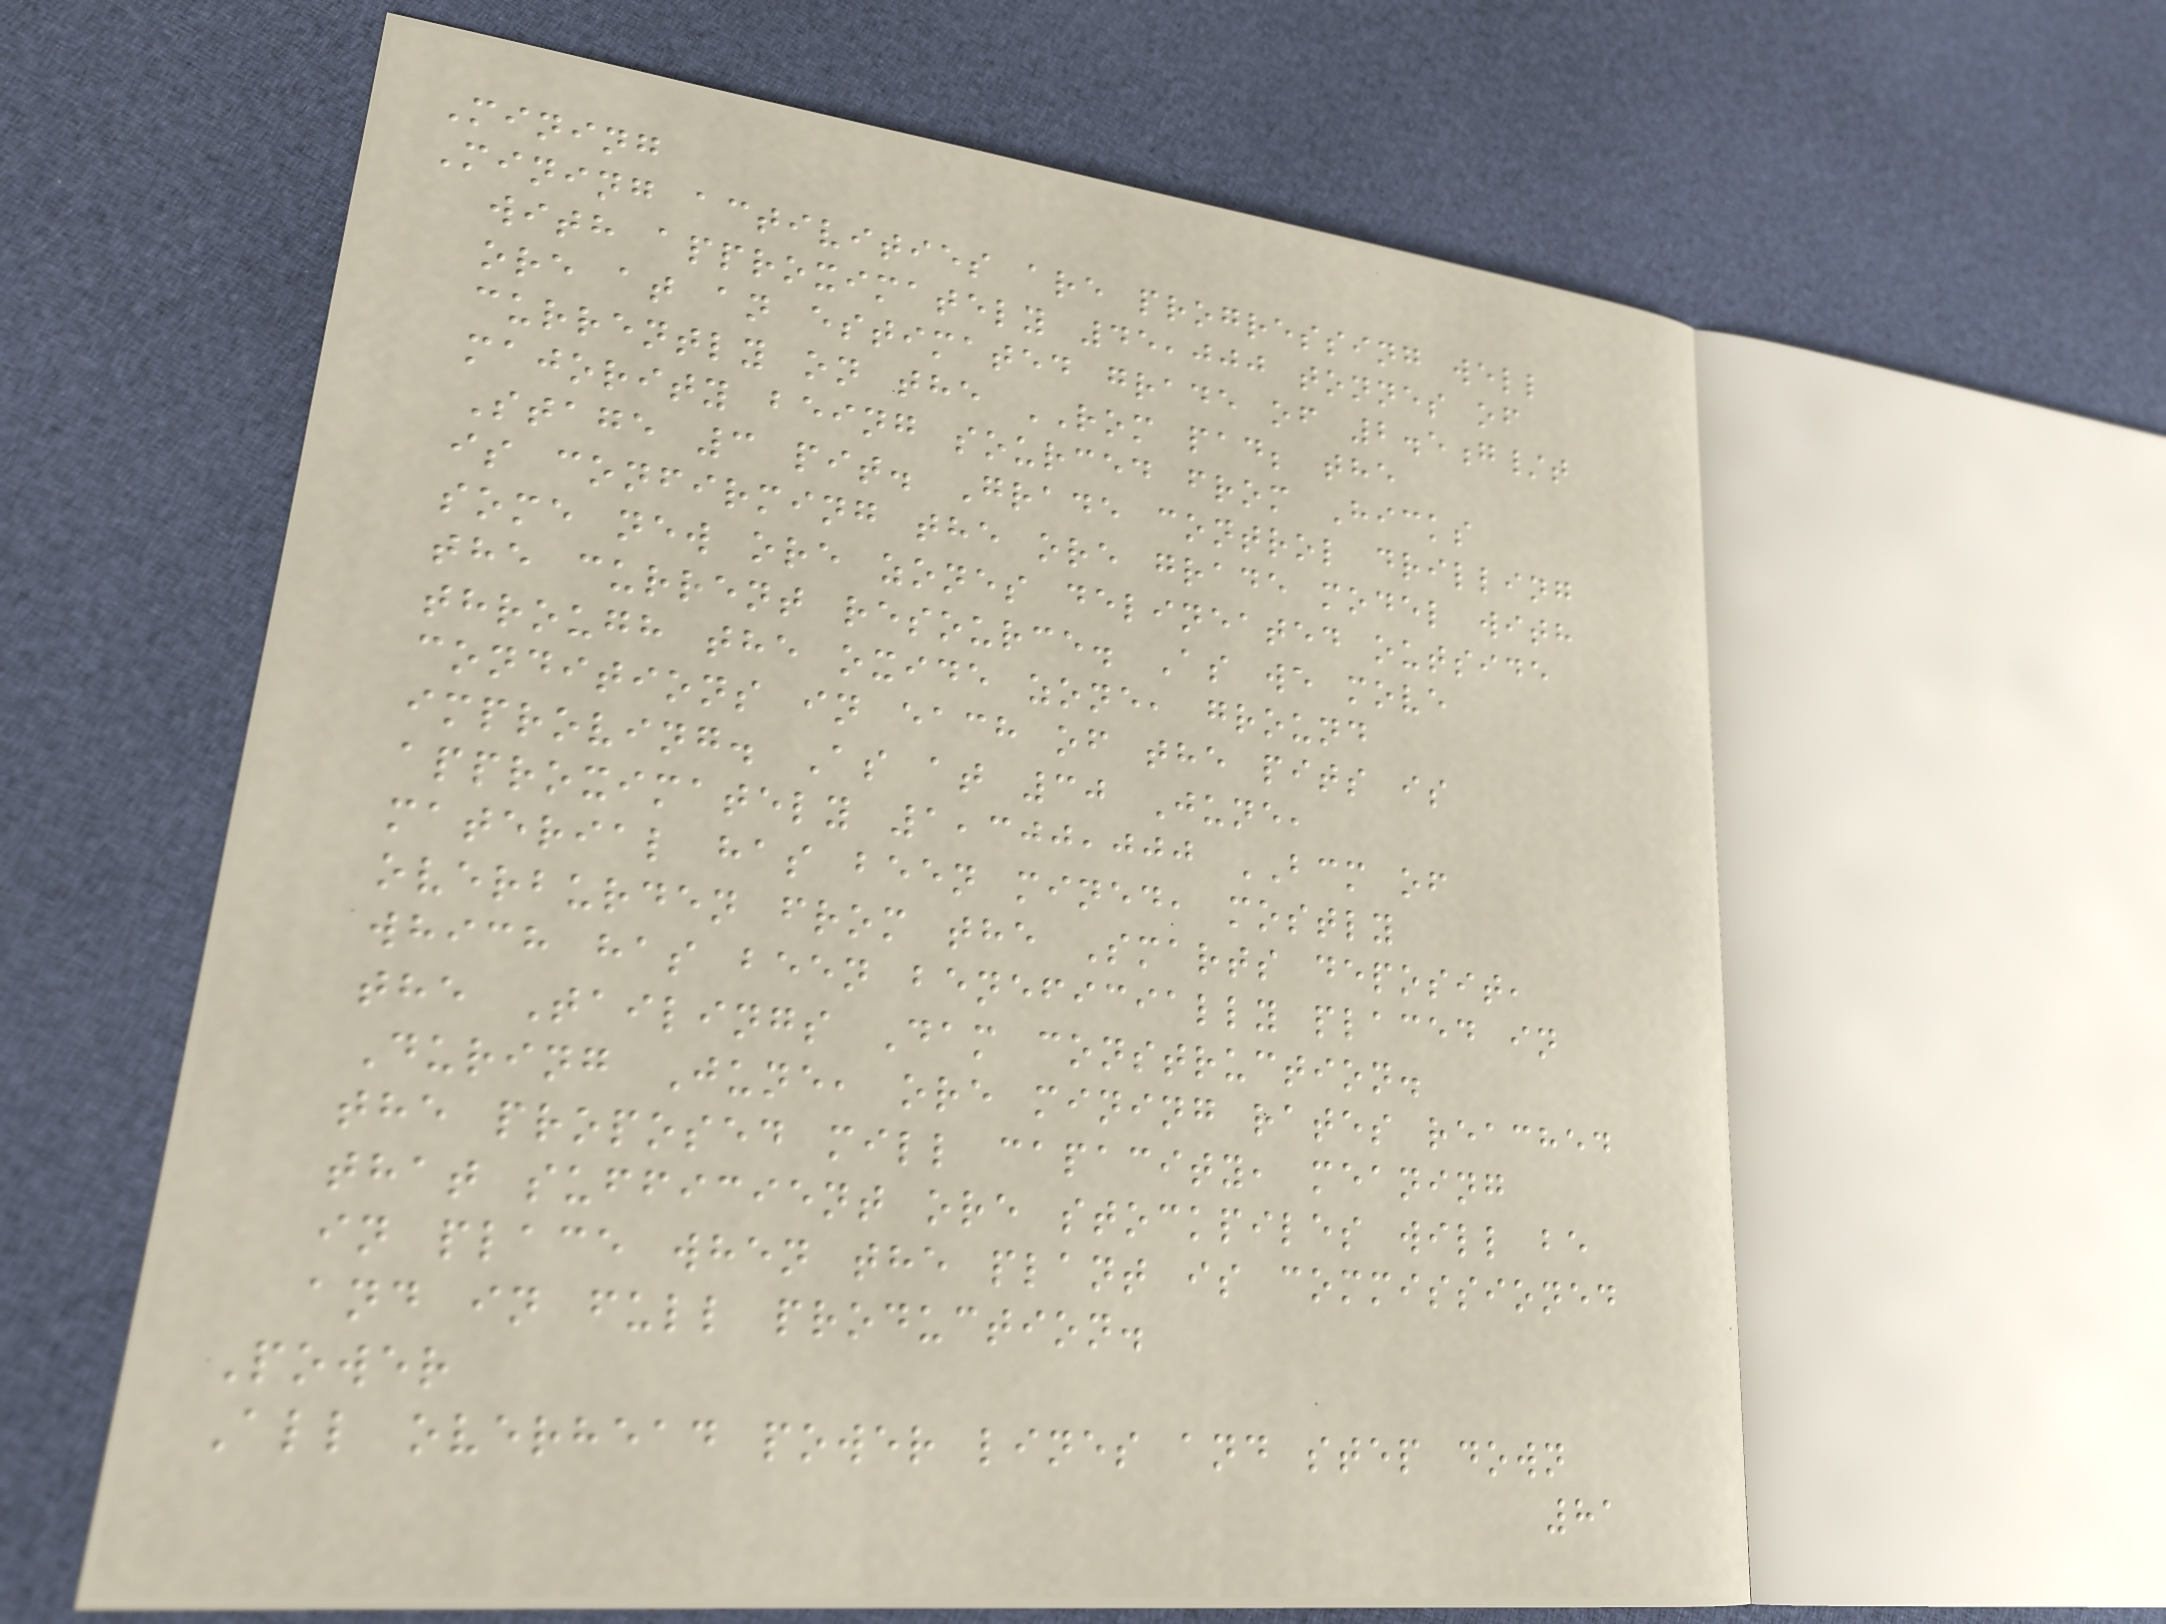Mining
Mining activities are progressing well
with approximately 45,000 tonnes of
ore at an estimated grade of 2.5g/t
currently on the ROM pad; the
majority being sourced from Hicks
Stage 3 pit. Grade control drilling
is confirming the ore grade model with
some new ore zones delineated outside
the current resource. As we move
through the oxide zone, ground
conditions in each of the pits is
improving. As at 30 June,
approximately 1,300,000 BCM of
material has been mined, mostly
overburden from the Smarts deposit,
which has been beneficially placed in
the Tailings Dam construction.
During June, ore mining rates reached
the proposed mill capacity, meaning
that sufficient ore stockpiles will be
in place when the plant is commissioned
and in full production.
Power
All overhead power lines and step down
81
